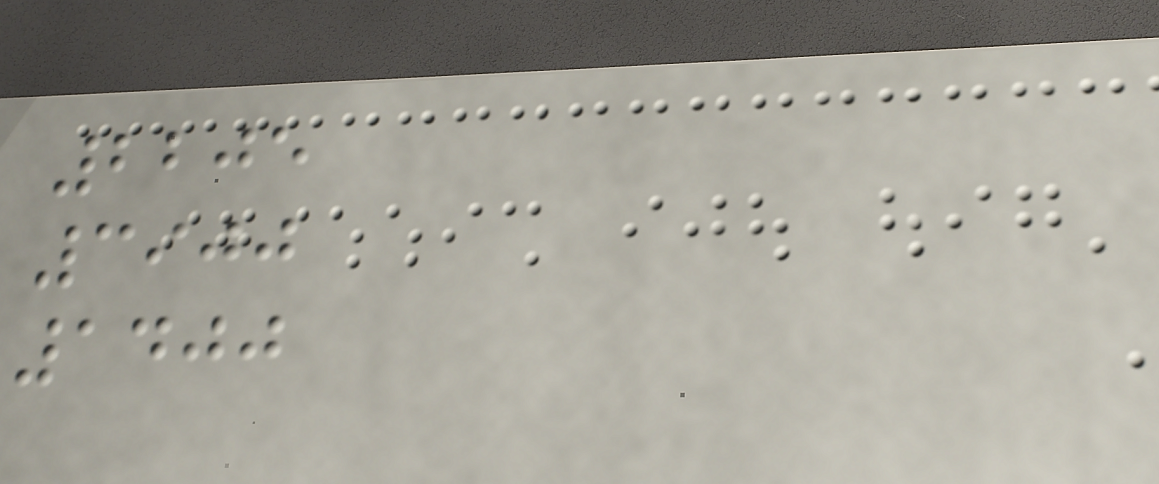2205
3900
1400
